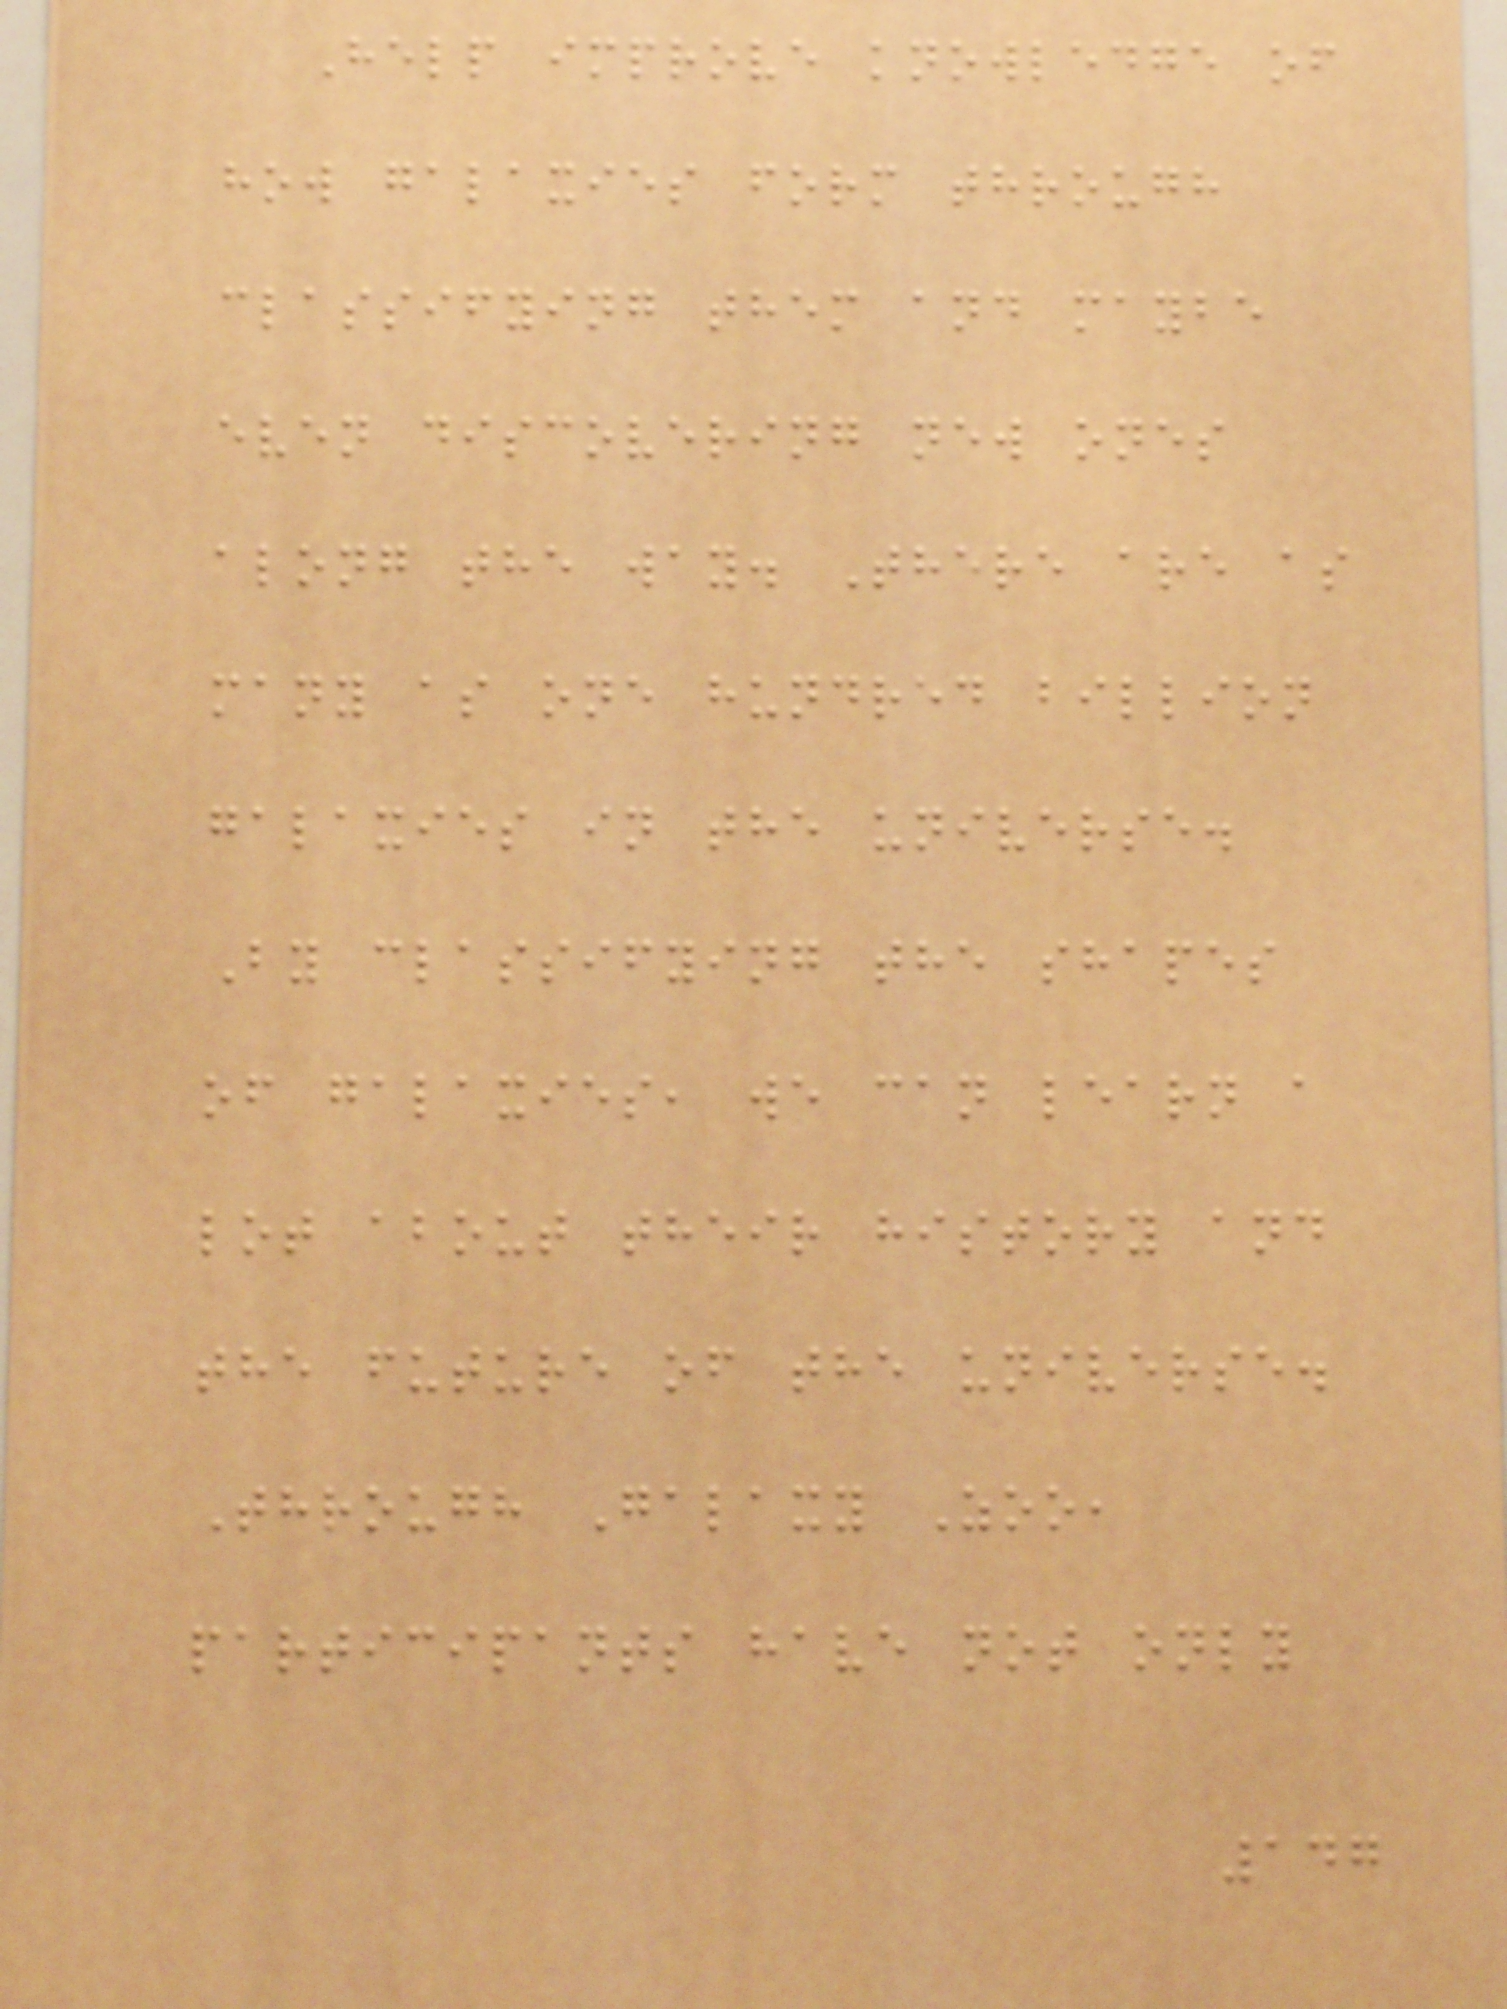Help improve knowledge of
how galaxies form through
classifying them and maybe
even discovering new ones
along the way. There are as
many as one hundred billion
galaxies in the universe.
By classifying the shapes
of galaxies, we can learn a
lot about their history and
the future of the universe.
Through Galaxy Zoo,
participants have not only
147
